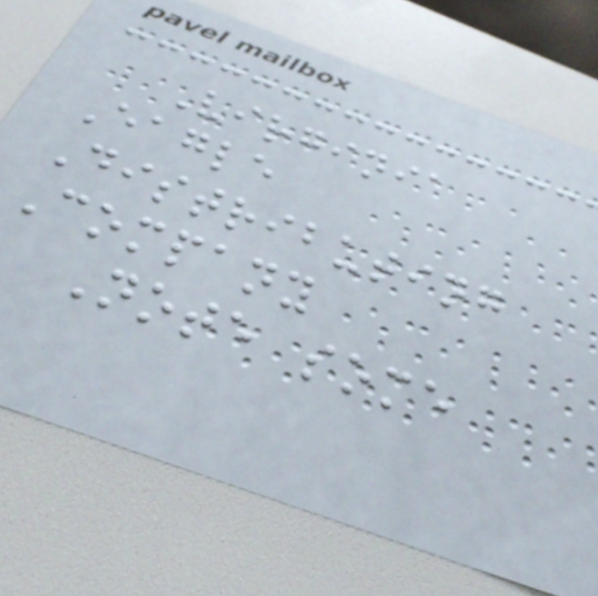Virginia
Eagle
Distributing
Company
Note some
